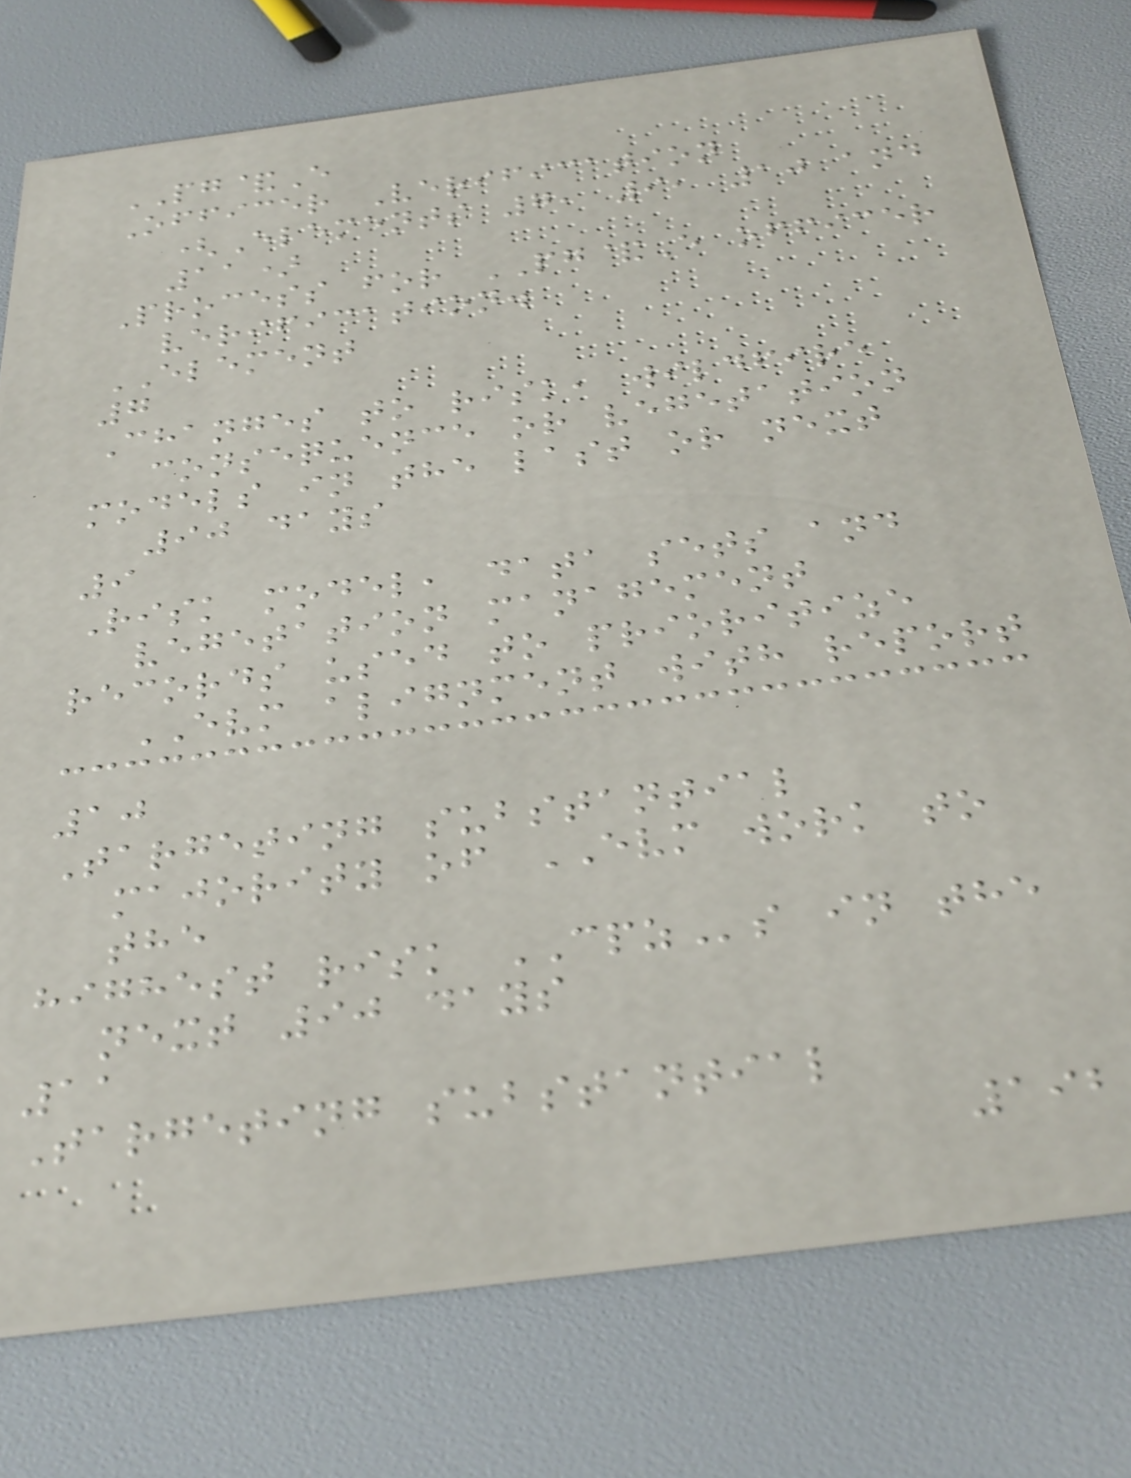PG&E
Officer Verification
(Elements 7, 9, 10 and
11)
Process for PG&E officer
verification.
ELEMENT
7
Changes to risk, wildfire
consequence or vegetation
models in the last or next
90 days
9
Risk model, data sets and
vegetation management
records used to prioritize
EVM alignment with report
10
Targeting substantial
majority of EVM work to
the
highest risk CPZs in the
next 90 days
11
Targeting substantial
192
